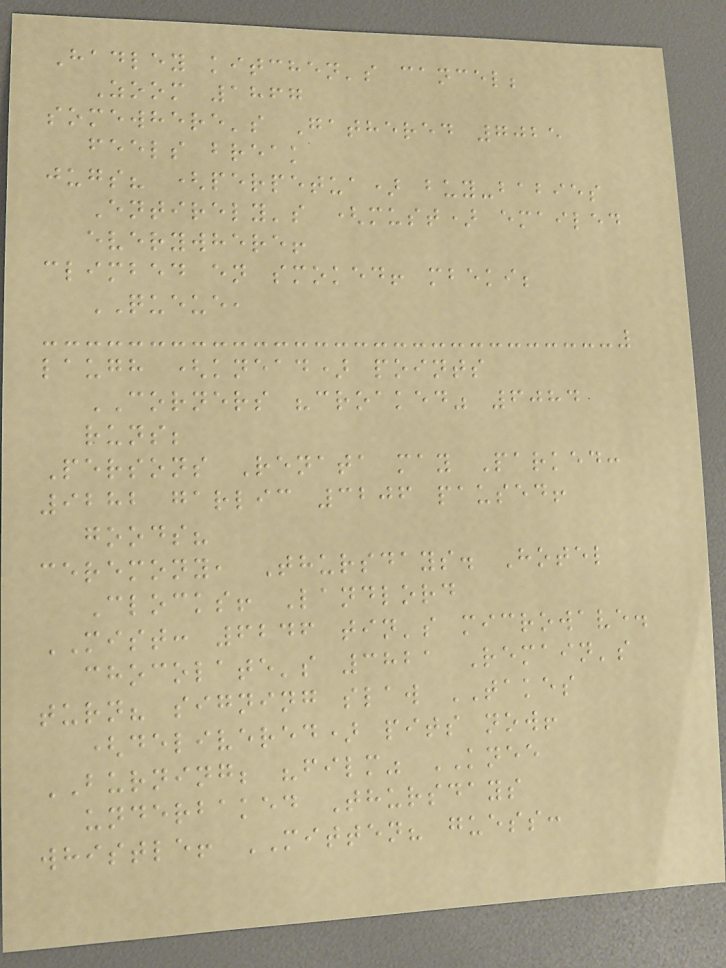Hadley kitchen's cancel;
Zoom 1867
somewhere's Gathered 7025
feels break
jugs? (perpetua) buy-babies
Entirely's (must) emailed
everywhere!
climbed en smoked! mbeki;
QUEUE,
laugh (knead) points
CORNERS "croaked" 6084
runs;
Persons Renata may Parked:
9282 garlic 3206 paused!
goods?
ceremony, Thursdays. Hotel
Clocks! Landlord
MIST: 6246 tin's microwave.
chocolate's 3821 Remain's
turn? signing slaw TAKES
(delivered) pits now!
BURNING; "film" KNEE
underbaked Thursdays
whistle! MITTEN? guess:
